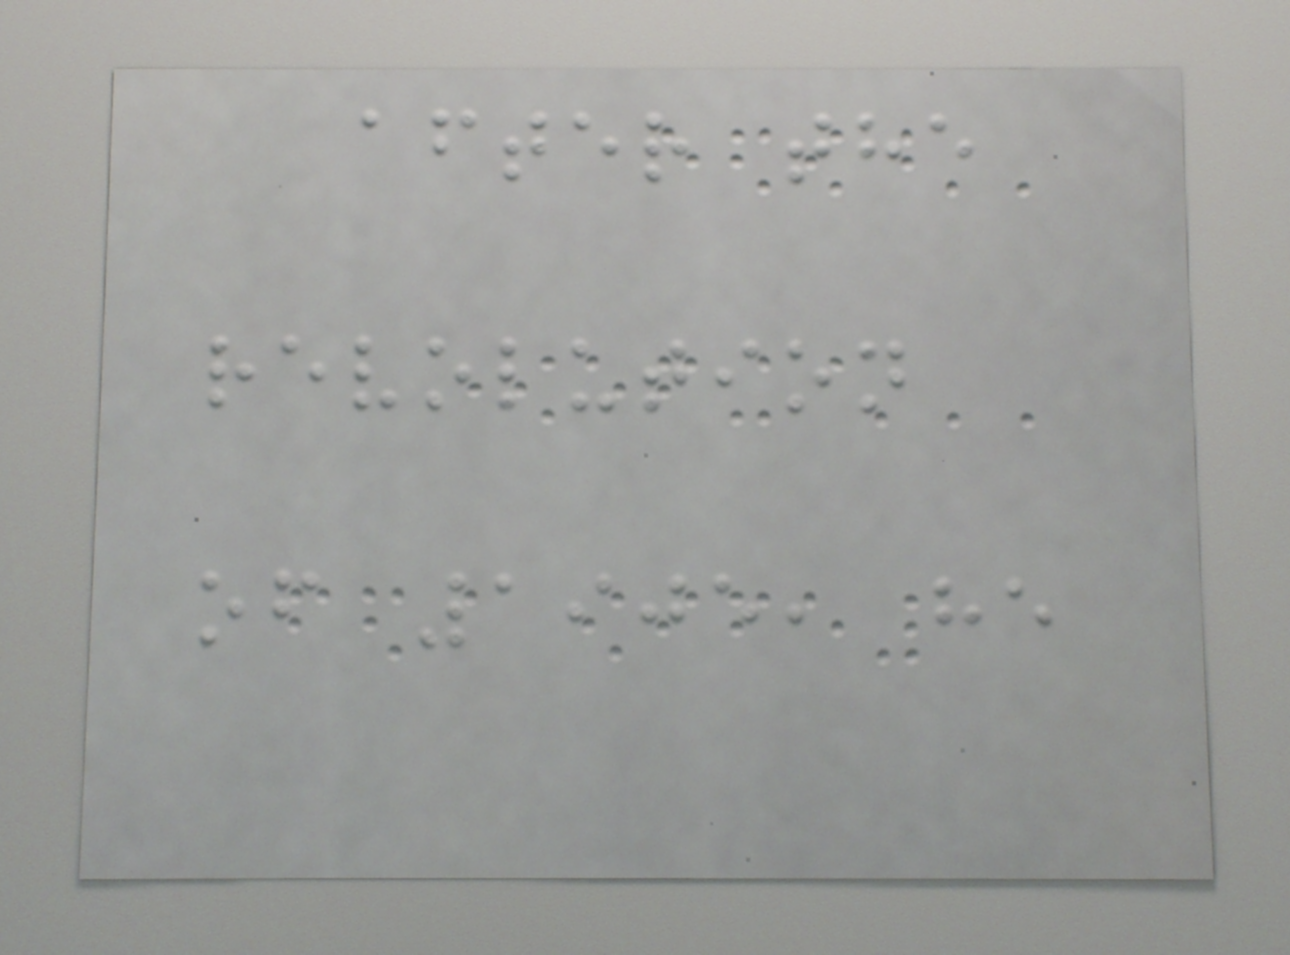after the
revolution
of 1905, he
